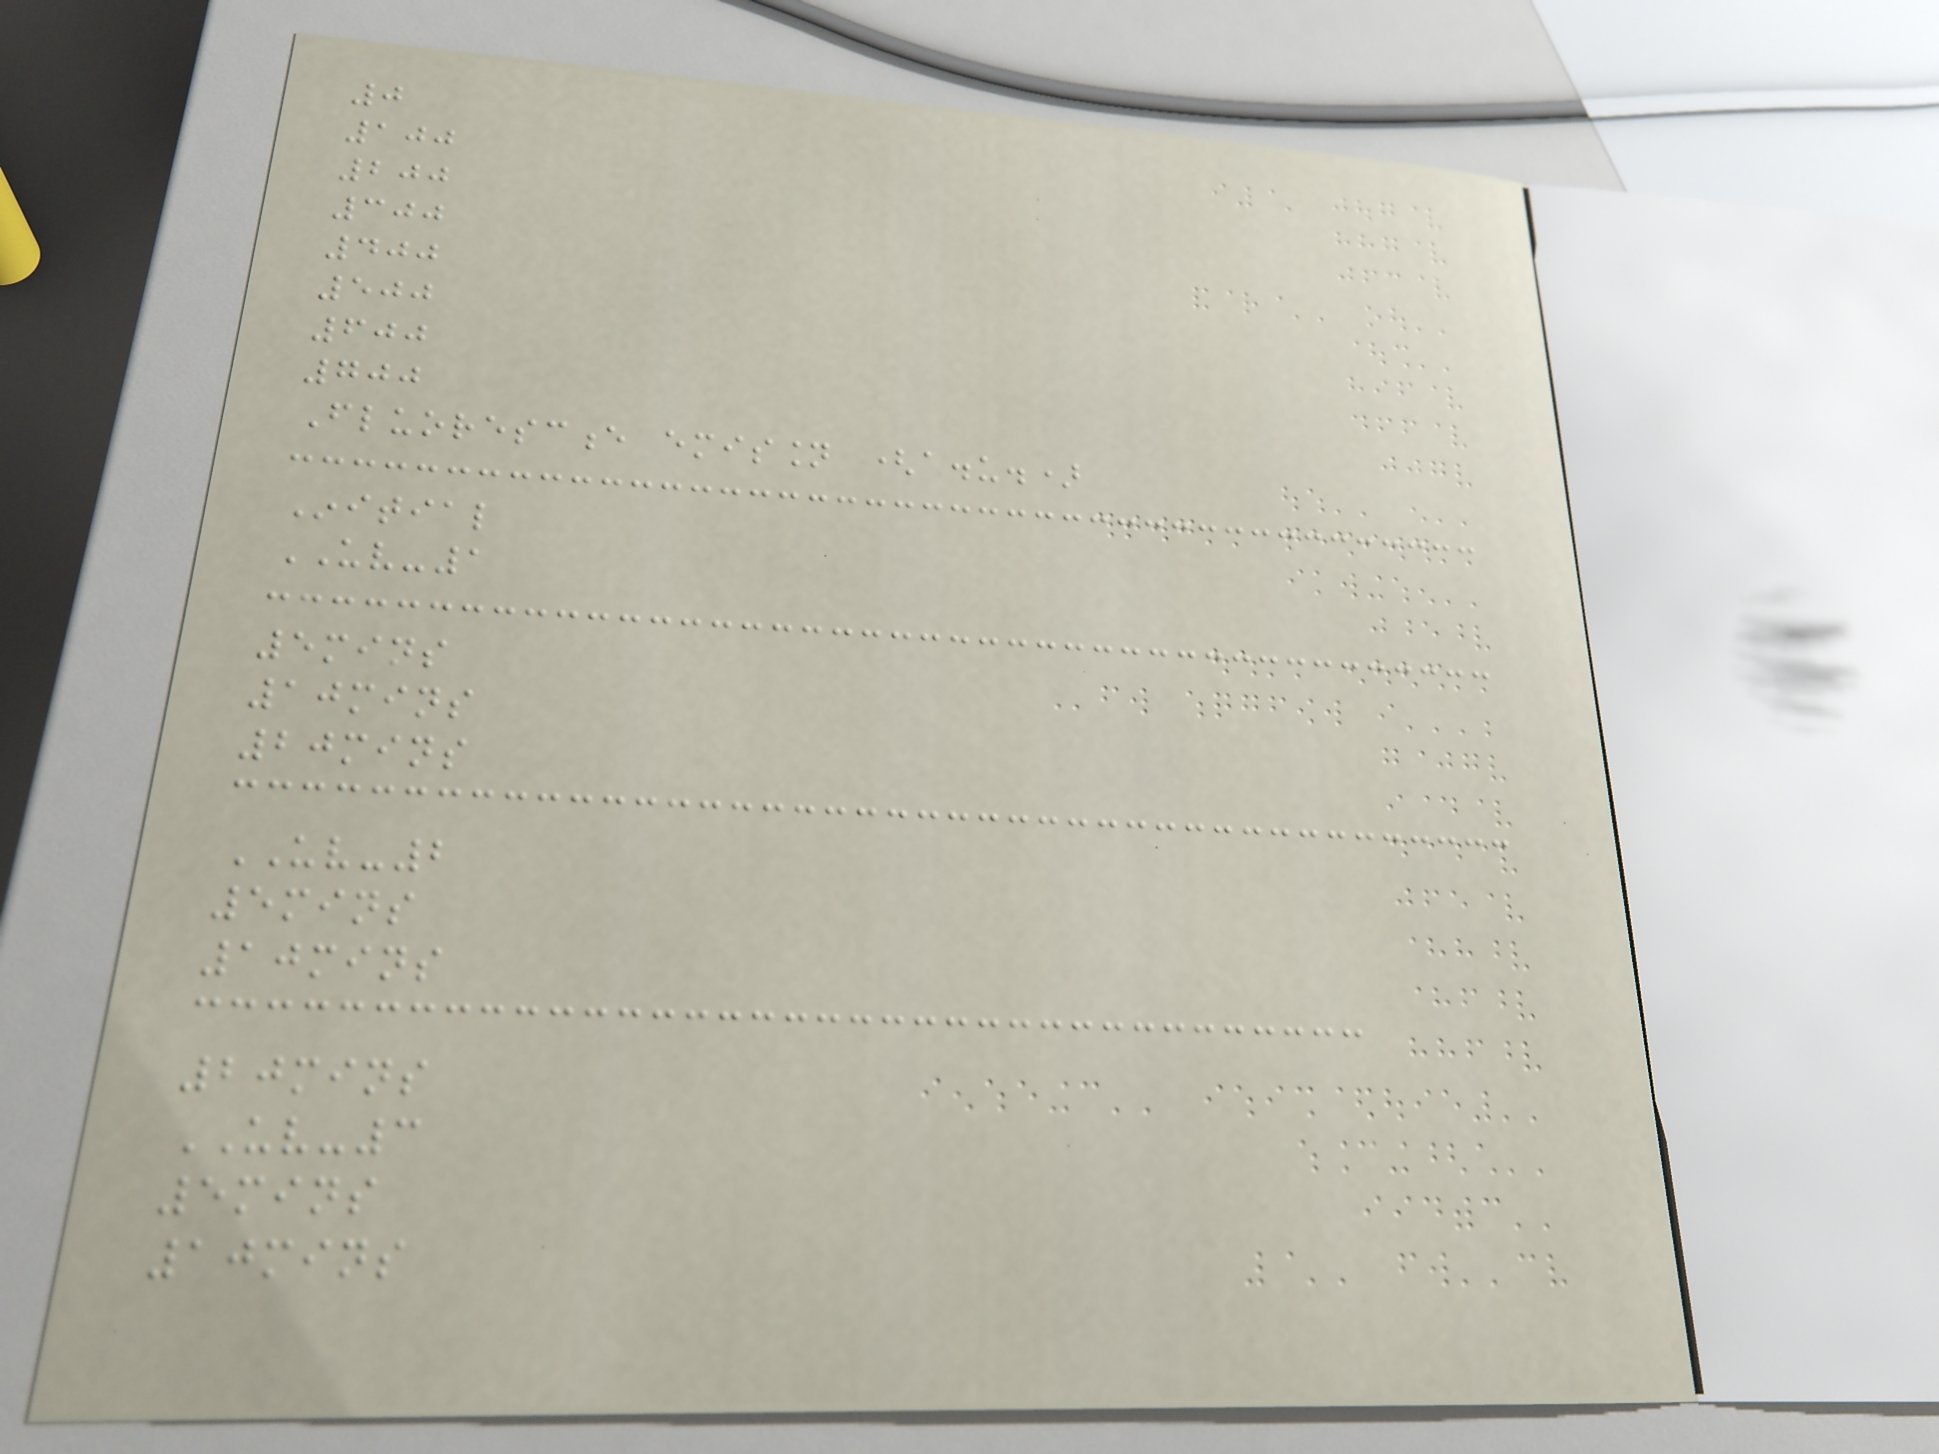0
100
200
300
400
500
600
700
Fluorescence emission (a.u.)
Initial
UV-1
5mins
10mins
20mins
UV-2
5mins
10mins
20mins
UV-3
5mins
10mins
